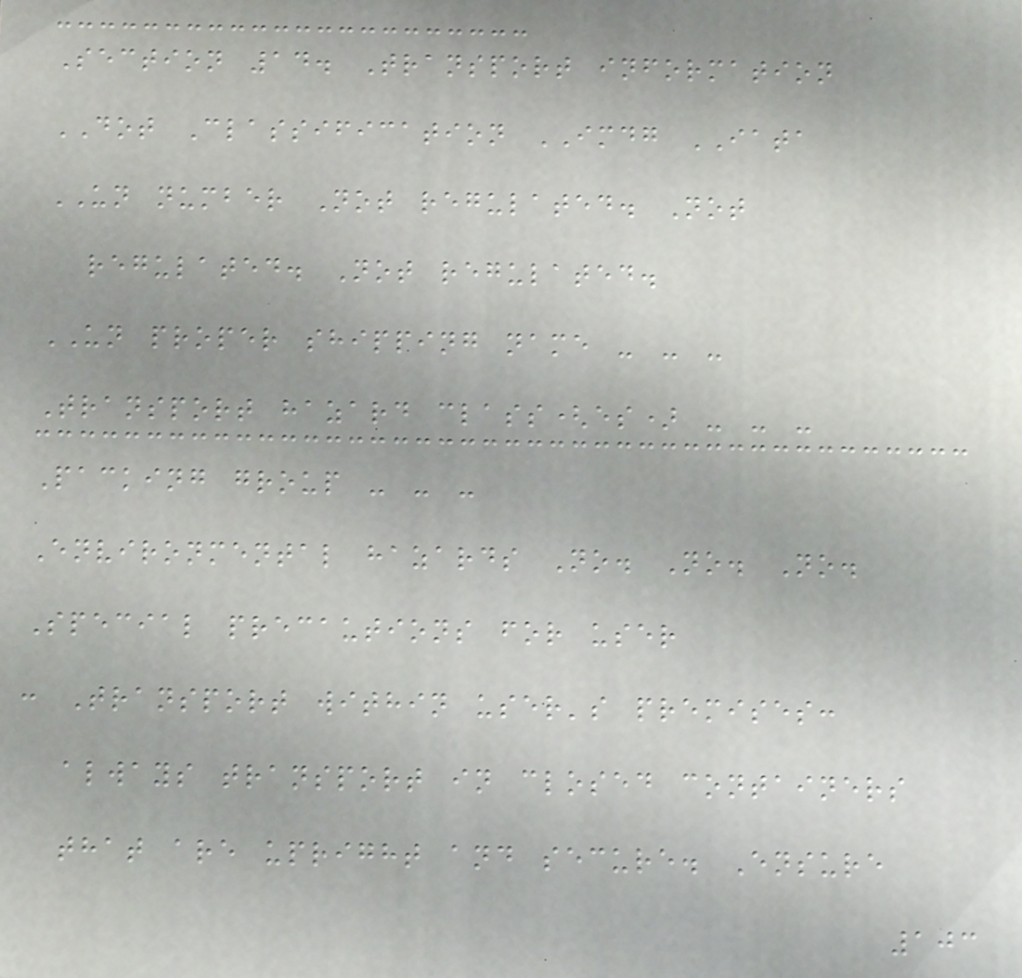Section 14. Transport information
DOT Classification IMDG IATA
UN number Not regulated. Not
regulated. Not regulated.
UN proper shipping name - - -
Transport hazard class(es) - - -
Packing group - - -
Environmental hazards No. No. No.
Special precautions for user
: Transport within user's premises:
always transport in closed containers
that are upright and secure. Ensure
103
